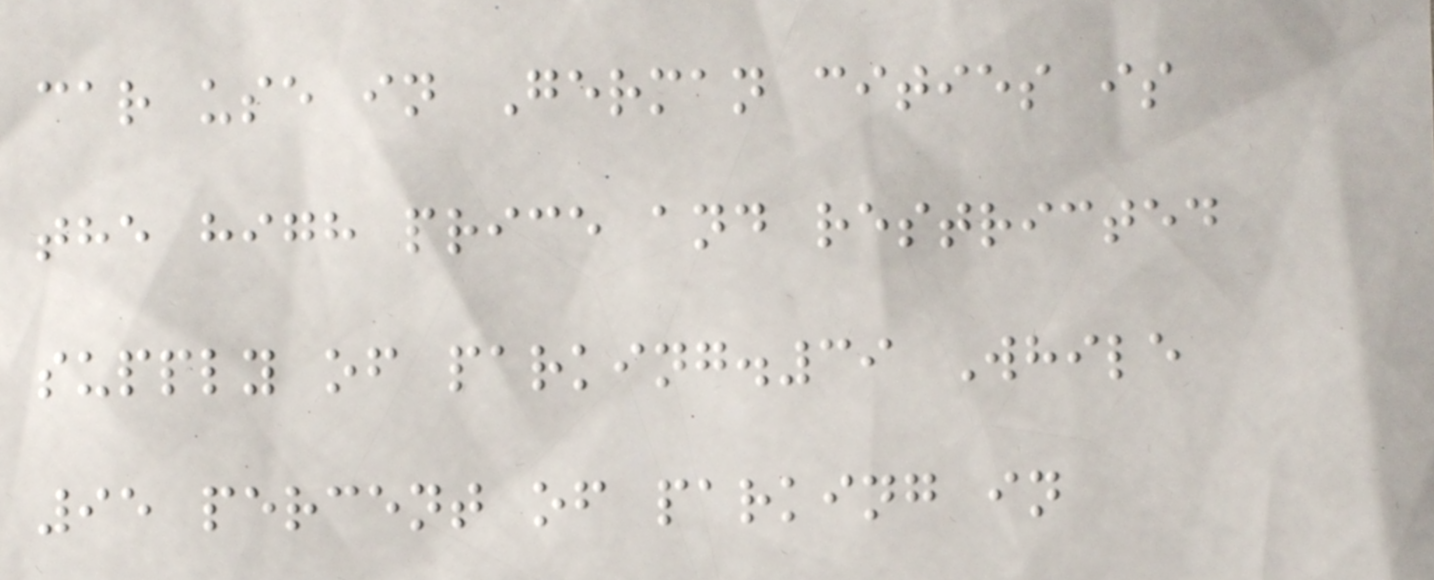car use in German cities is
the high price and restricted
supply of parking.39 While
95 percent of parking in
